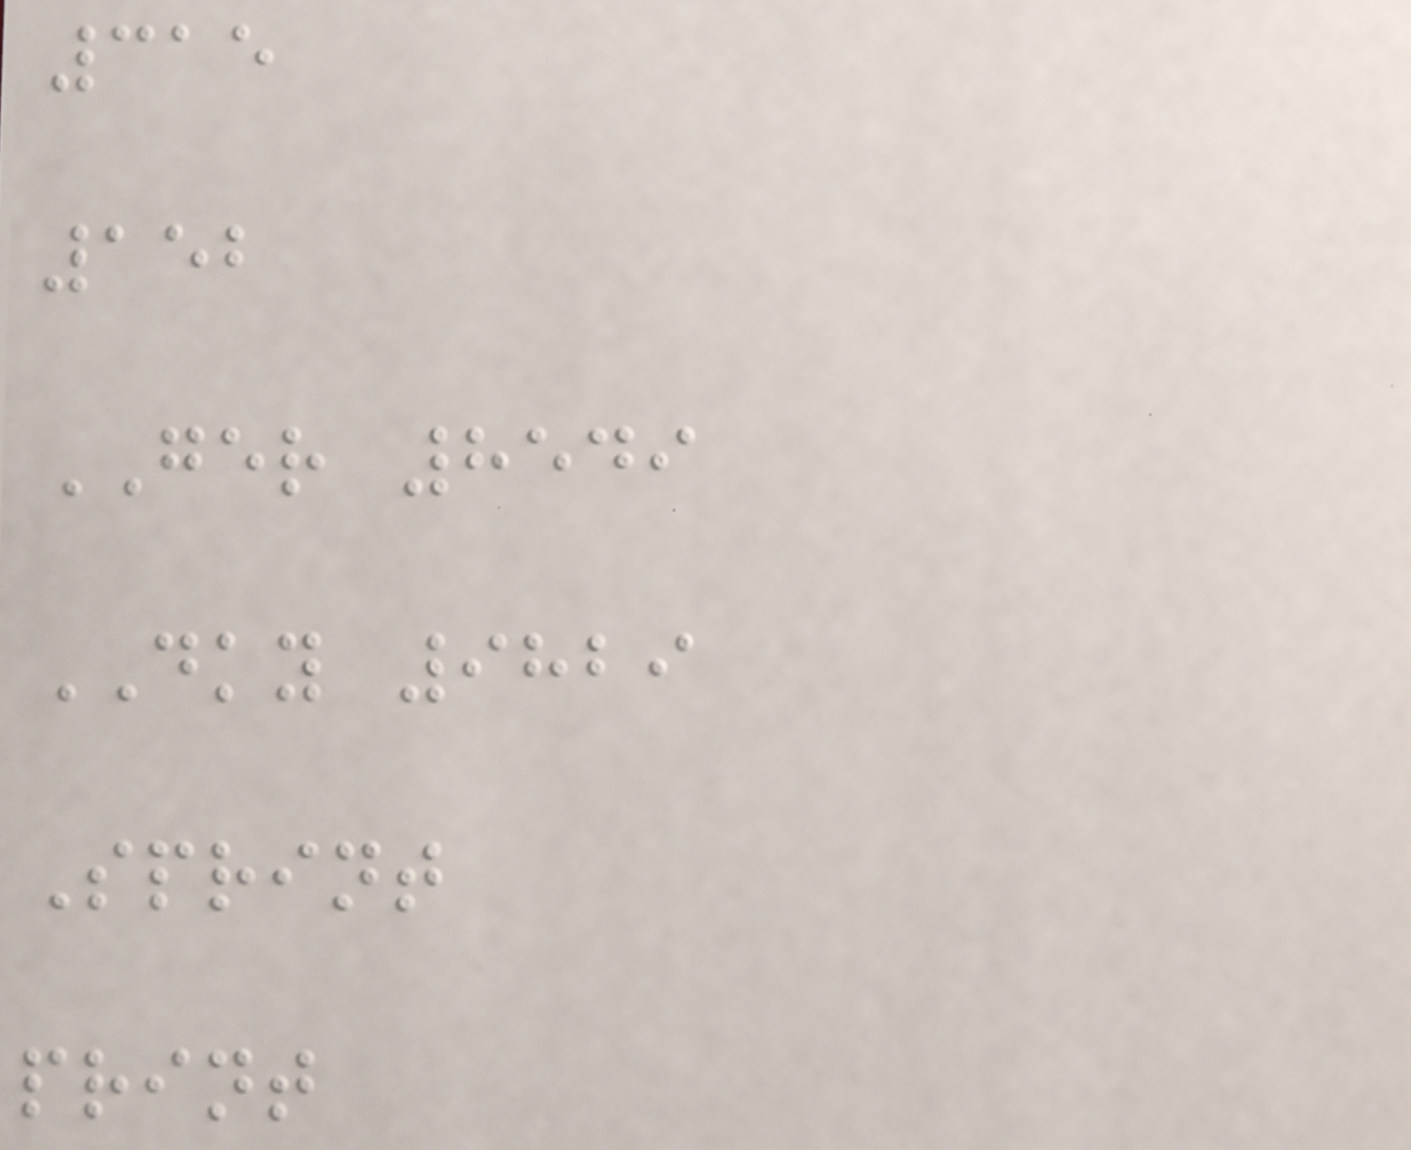315
152
GER 8549
DKY 9829
Sprint
print
